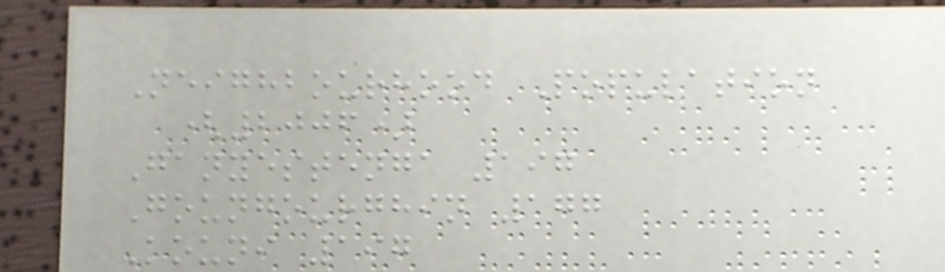Neighbourhood Population
(2006)
Ganyestenga 197
Goungourghin 177
Kouni 197
